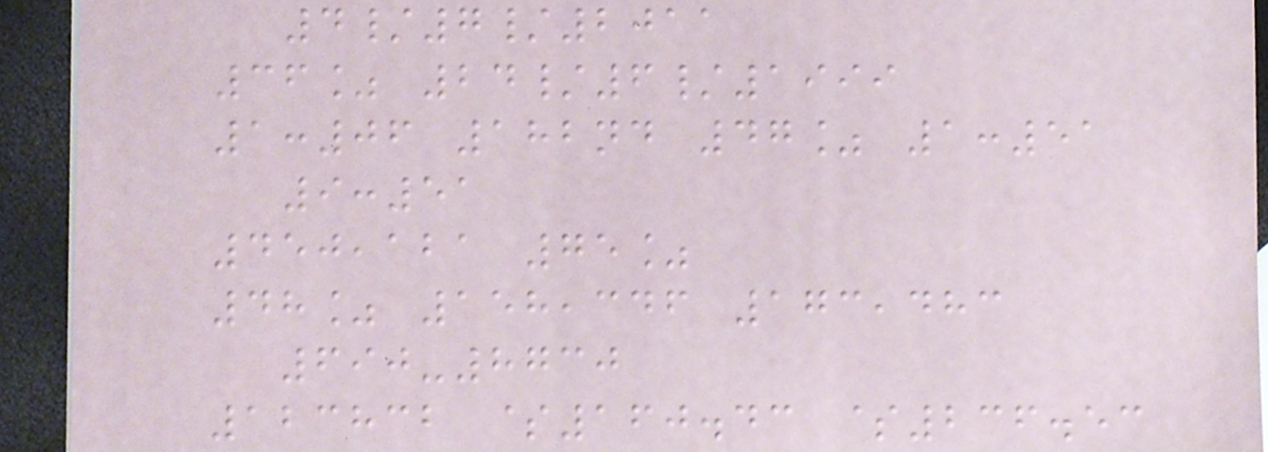4/7/2011
36% 24/6/1999
1:06 182nd 47% 1:51
9:51
450,121 75%
48% 158,346 173,483
690-8730
123832 $160.43 $236.53
